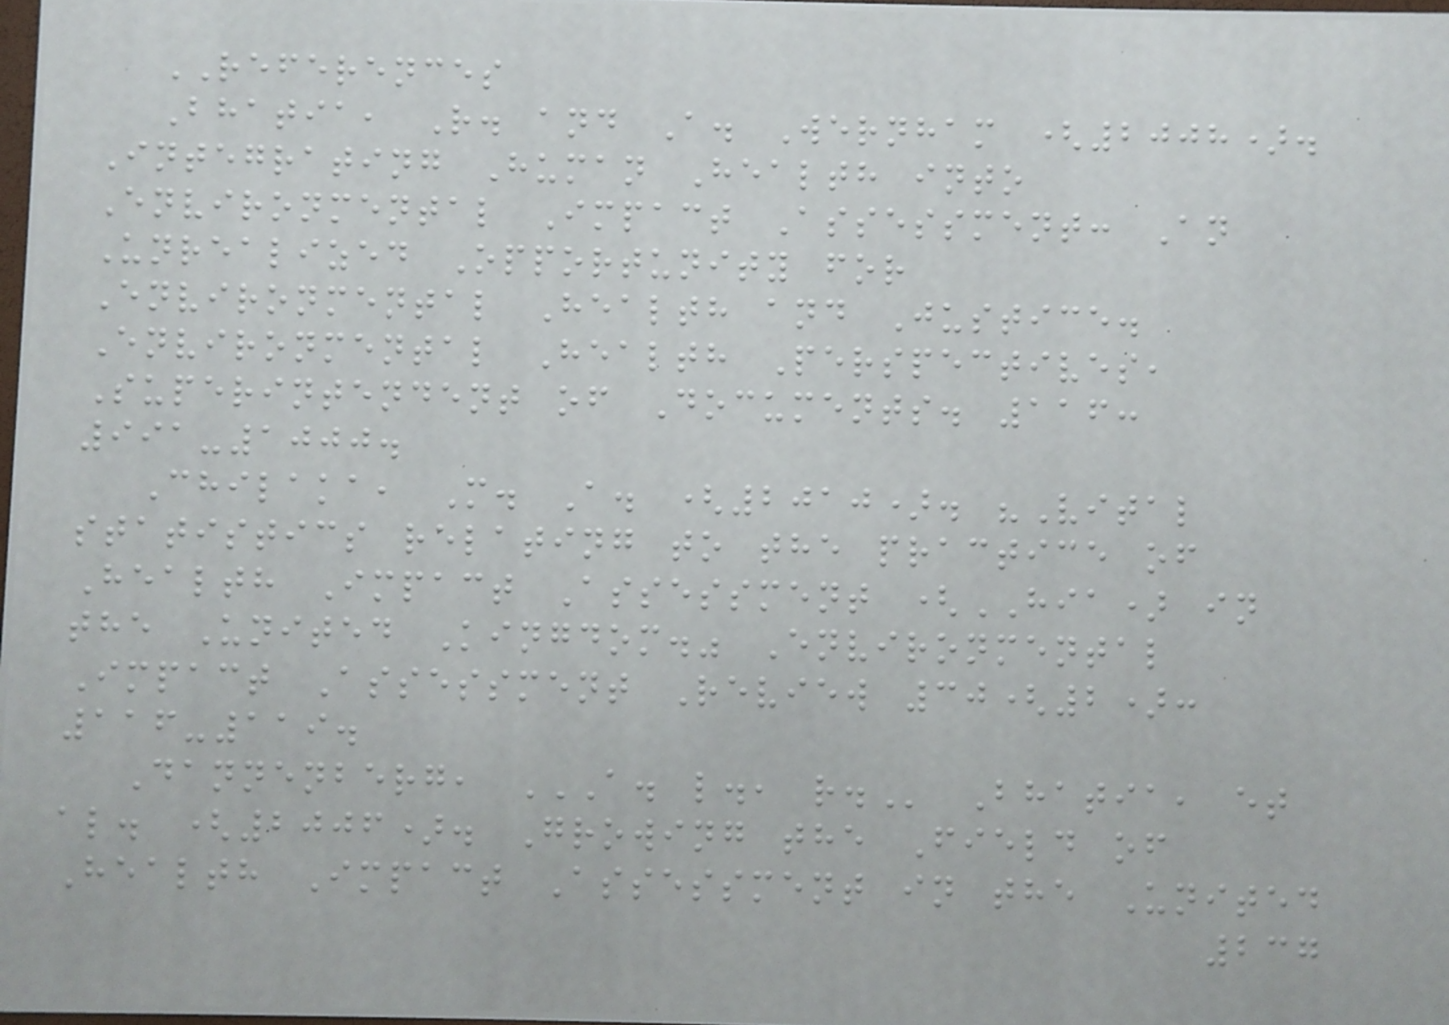REFERENCES
Bhatia, R. and A. Wernham (2008).
Integrating Human Health into
Environmental Impact Assessment: An
Unrealized Opportunity for
Environmental Health and Justice.
Environmental Health Perspectives,
Superintendent of Documents. 116:
991-1000.
Chilaka, M. A. (2010). "Vital
statistics relating to the practice of
Health Impact Assessment (HIA) in
the United Kingdom." Environmental
Impact Assessment Review 30(2):
116-119.
Dannenberg, A. L., R. Bhatia, et
al. (2006). Growing the Field of
Health Impact Assessment in the United
237
